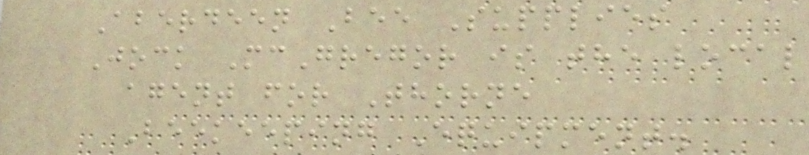Aberdeen Bee Supplies
Jock McGregor is the local
agent for Thorne
Beekeeping Equipment.
